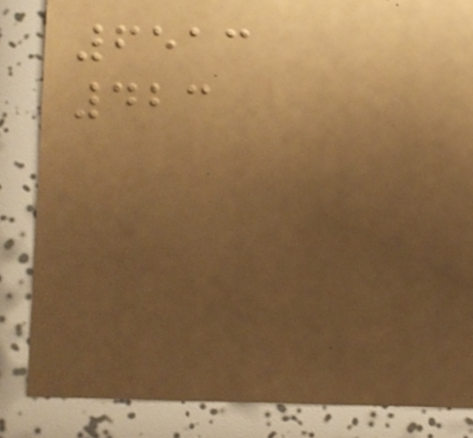6513
423
